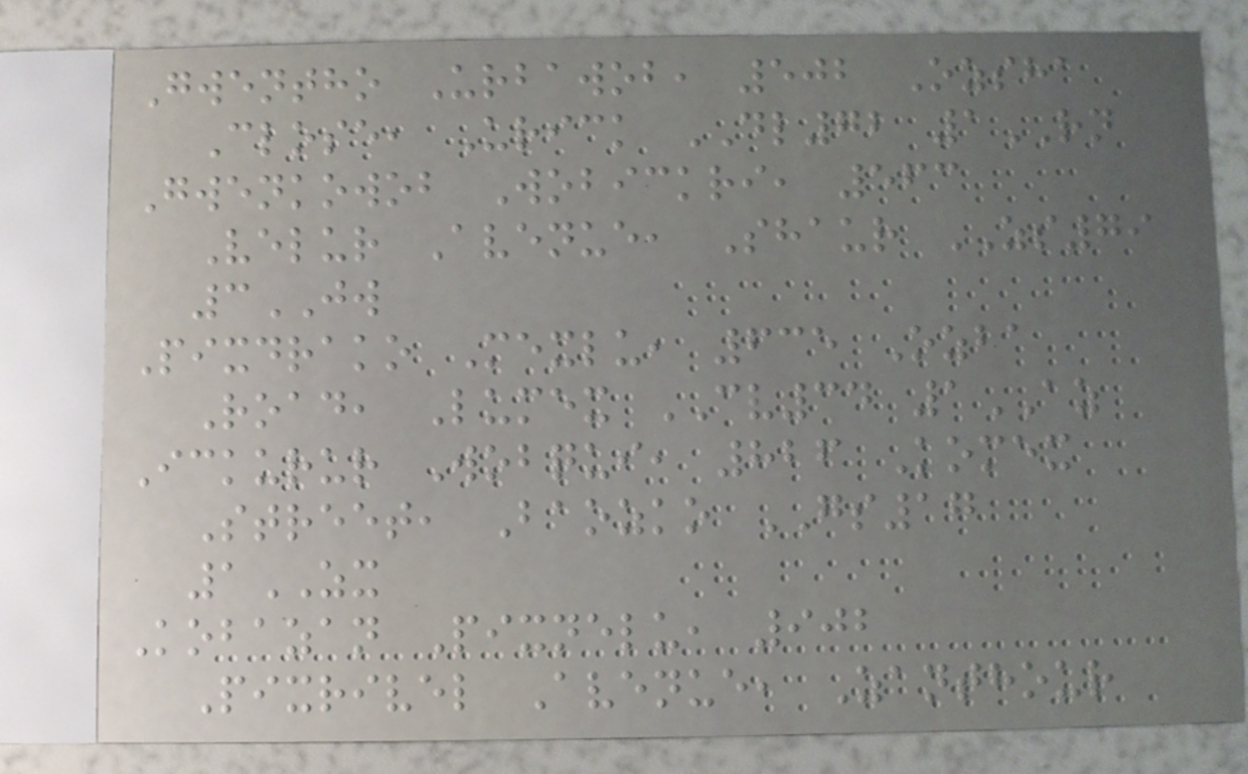Gwentho Urbawob, 502 Ozsha
Close, Urick DL72 1RN
Gwenkowob Wobickri, 563
Velur Avenue, Shaur ZS79
3JW
Pixdrako Mexlu, 635 Ozba
Road, Lumex CV34 1AZ
Ickurur Wobqui, 826 Komex
Street, Baozko GS17
1ZX
Kobazan Pixnelu, 902
Pixrivel Avenue, Zanthour
